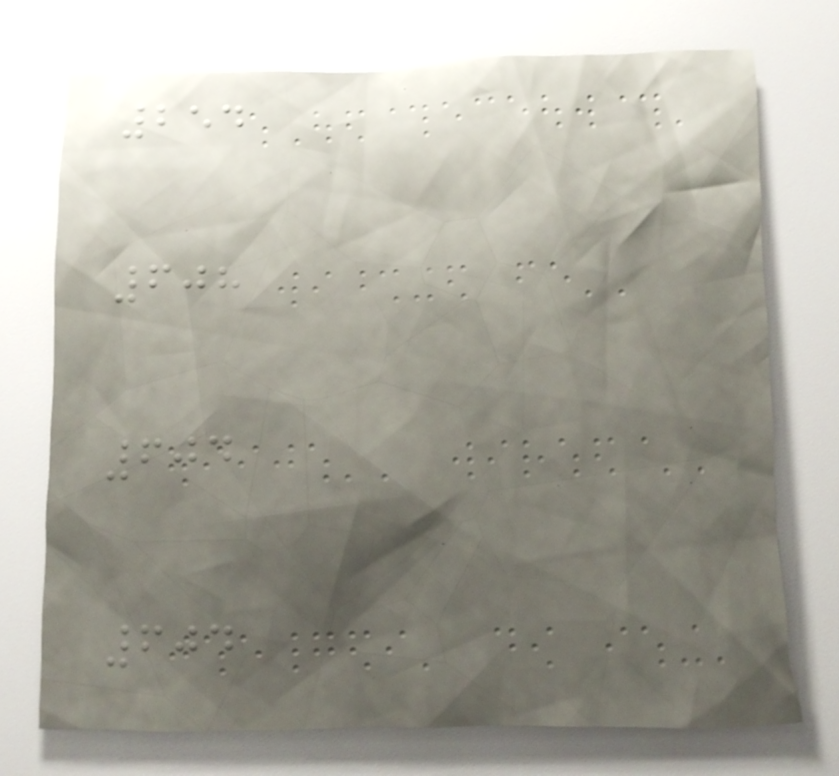254
608
604
604
